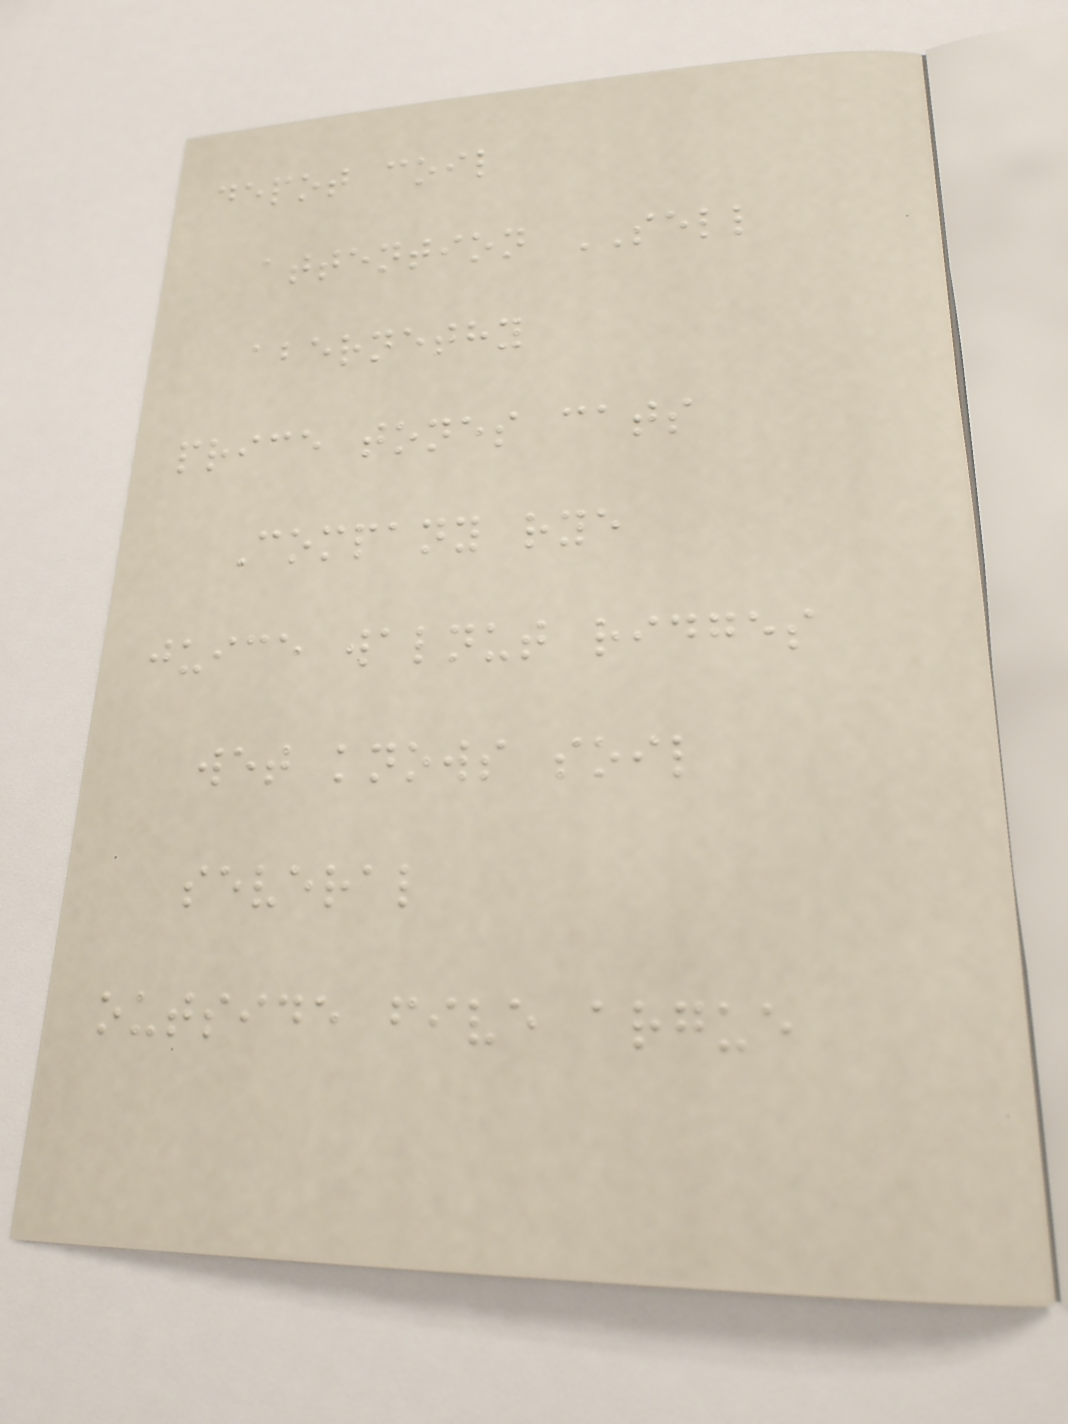depot coil
attention SELL
abernethy
price tones cats
Company rye
juice walnut ridges
wet knows soil
several
outside five argue
